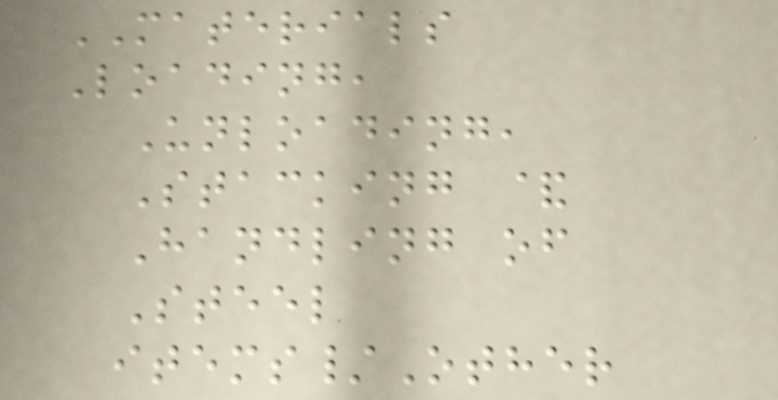MATERIALS
Loading,
Unloading,
Stacking &
Handling of
Steel
items/Other
